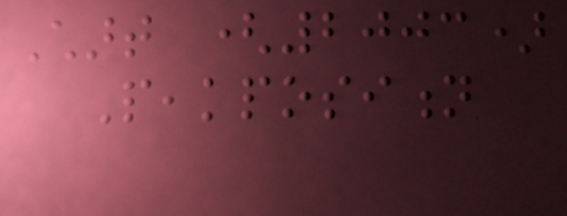Chart (2003)
Peakposition
